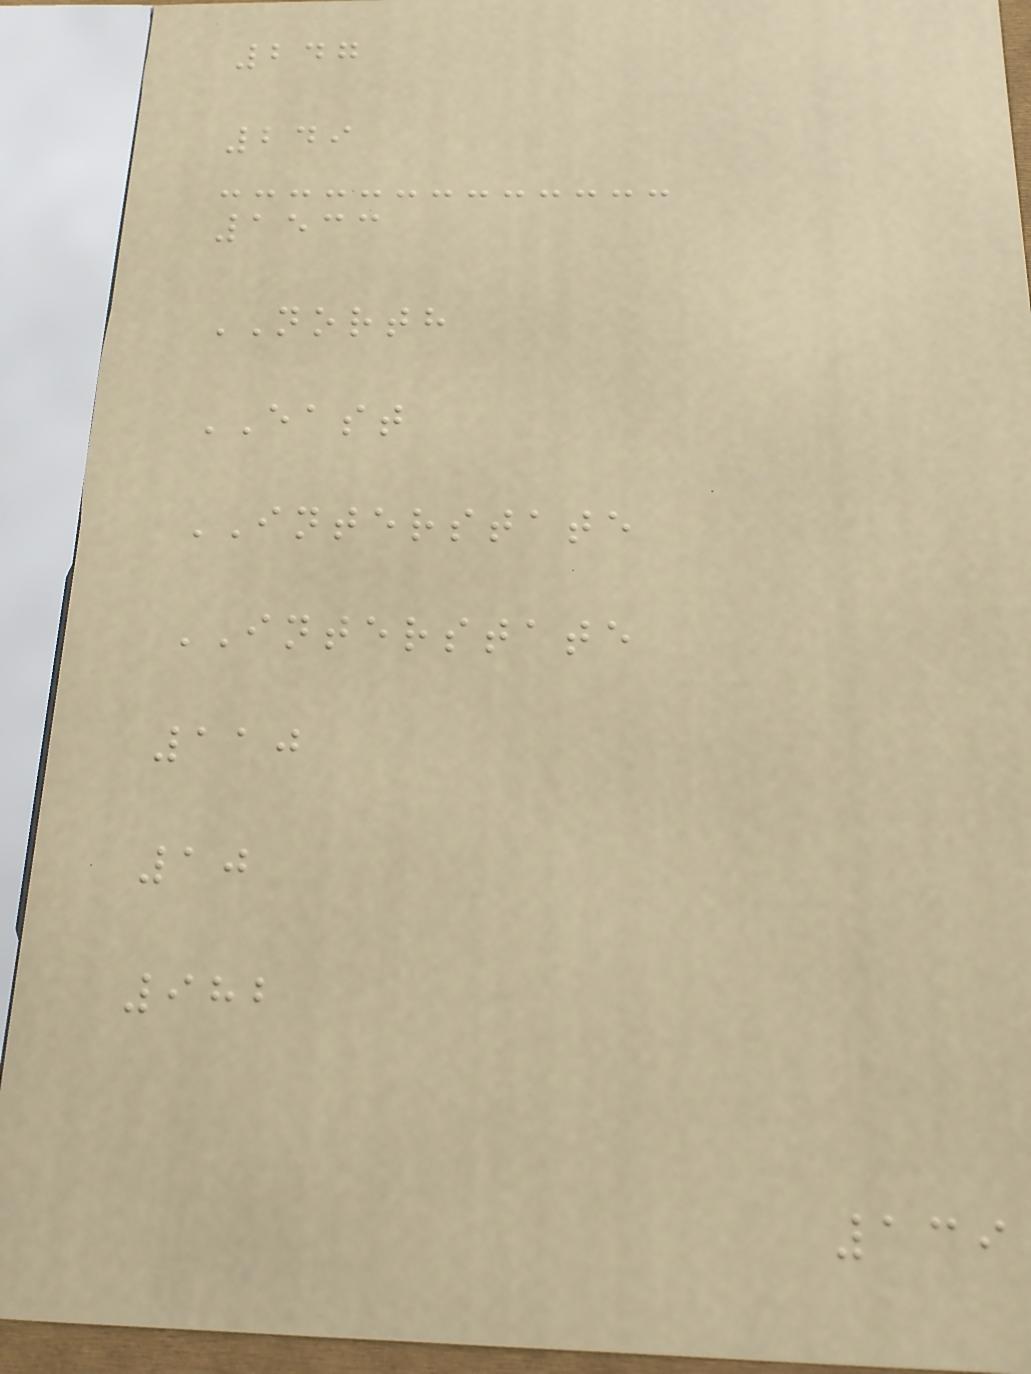247
249
1533
NORTH
EAST
INTERSTATE
INTERSTATE
110
10
982
139
